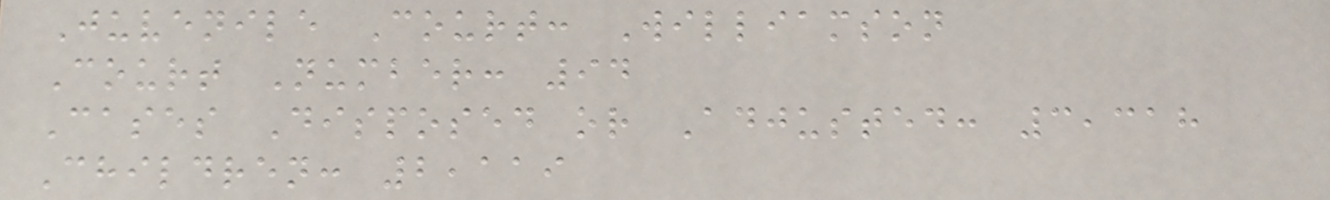Juvenile Court: Williamson
Court Number: 94
Cases Disposed or Adjusted: 3,318
Children: 2,119
